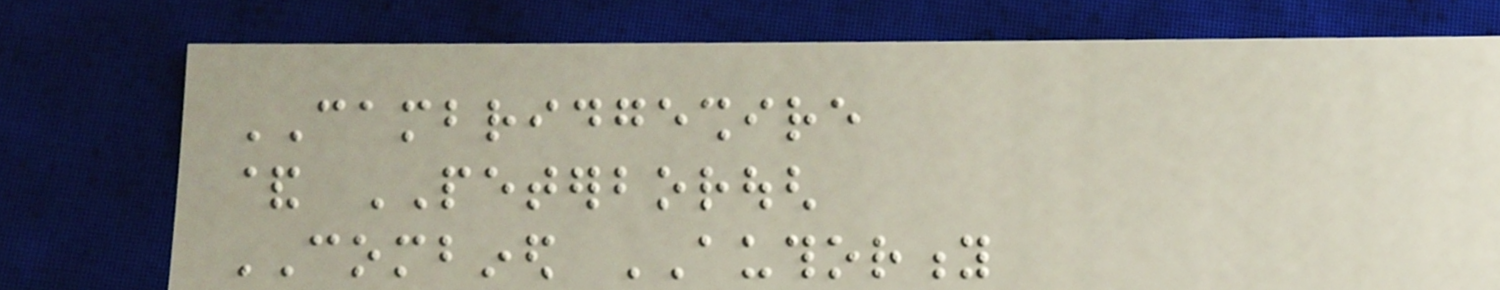CAMBRIDGESHIRE
& PETERBOROUGH
COMBINED AUTHORITY
